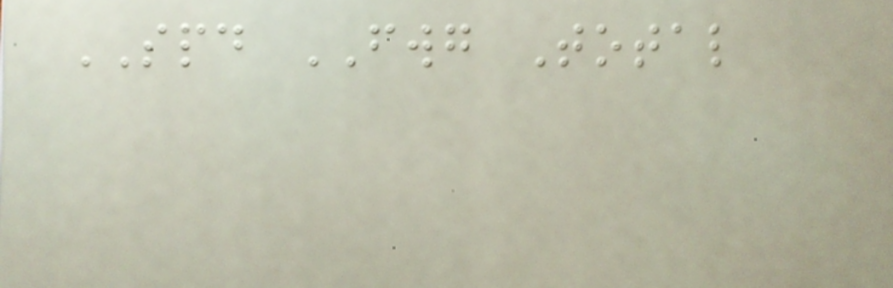SPD FWG Total
